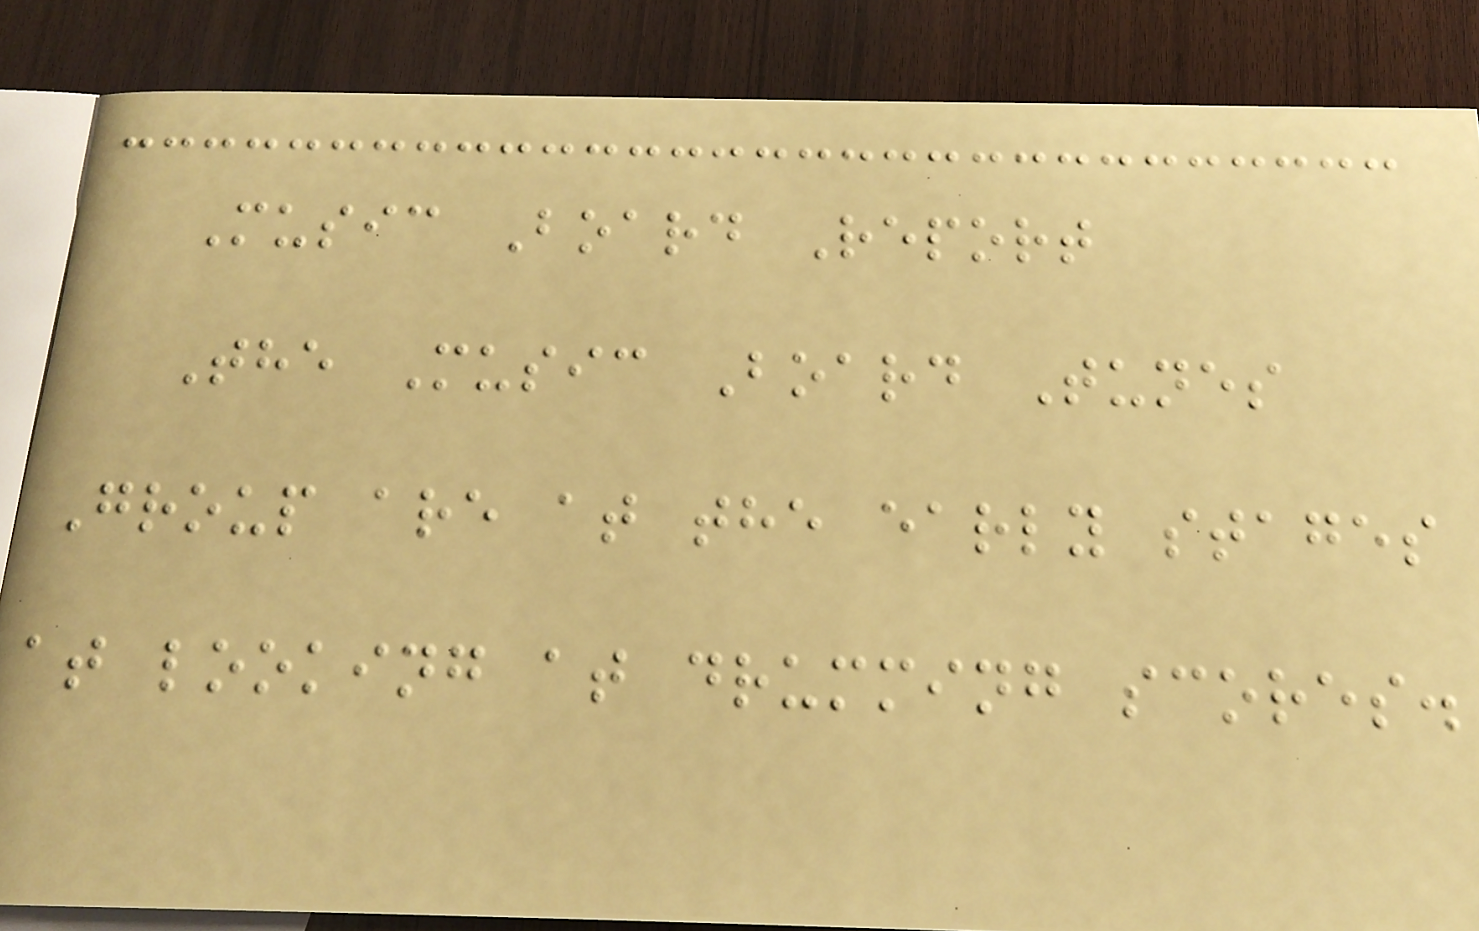Music Board Report
The Music Board Tunes
Group are at the early stages
at looking at drumming scores.
